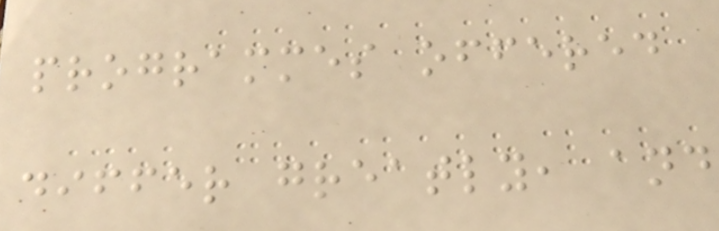programmes offered
differ greatly, and
